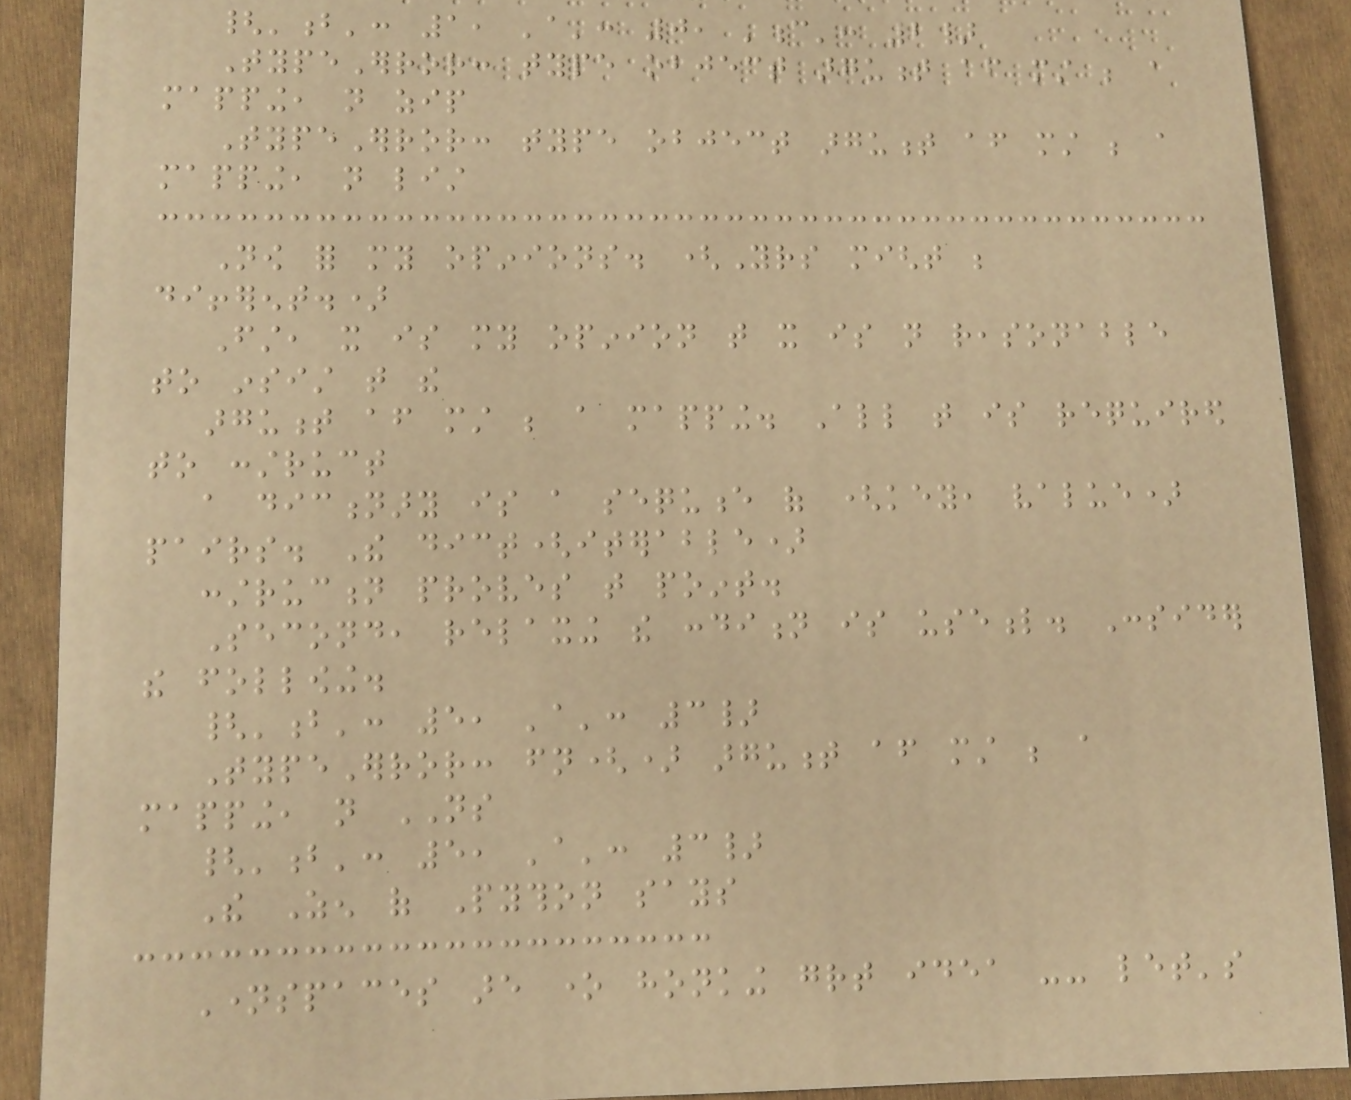{'b': 1, 'a': 0, 'c': 2}
TypeError: type object argument after must be a
mapping, not zip
TypeError: type object argument after must be a
mapping, not list
Now for my opinions. (Yours might be
different.)
First, it is my opinion that it is not reasonable
to insist that the
argument after must be a mapping. All that is required
to construct
a dictionary is a sequence of (key, value)
pairs. The dict(iterable)
construction proves that point.
Second, relaxing the condition is useful. Consider
the following.
{'b': 5, 'a': 3}
TypeError: fn() argument after must be a
mapping, not NS
{'b': 5, 'a': 3}
The Zen of Python says
Namespaces are one honking great idea -- let's
